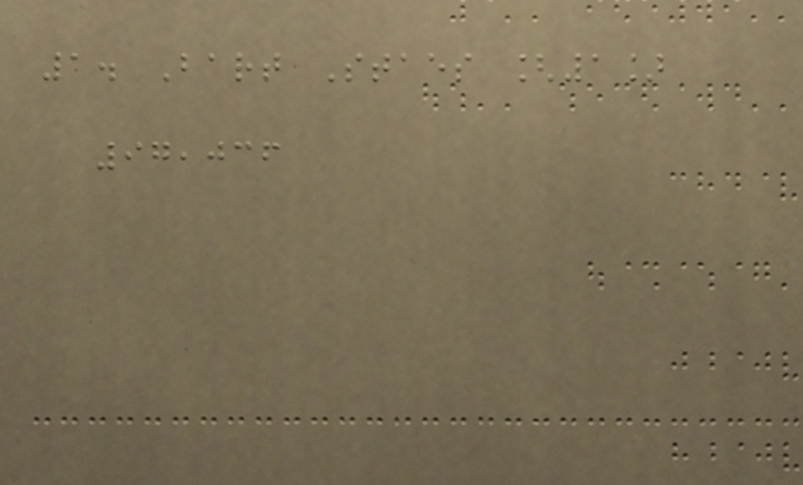1. Bart Staes [1]
97,036
